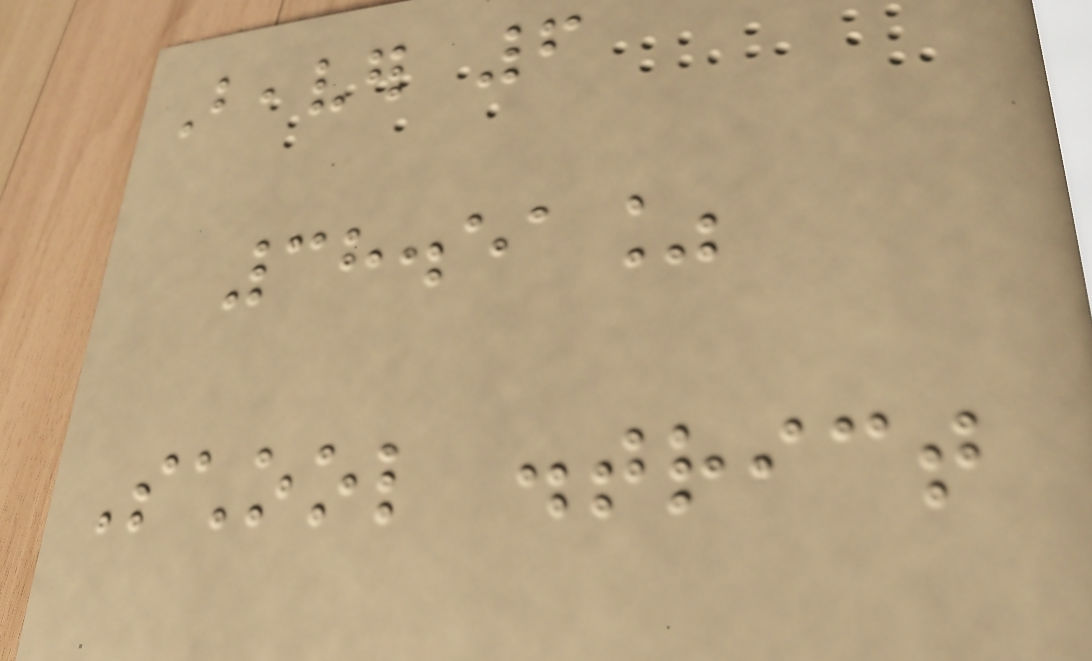Beaver 6
38.51%
School district
